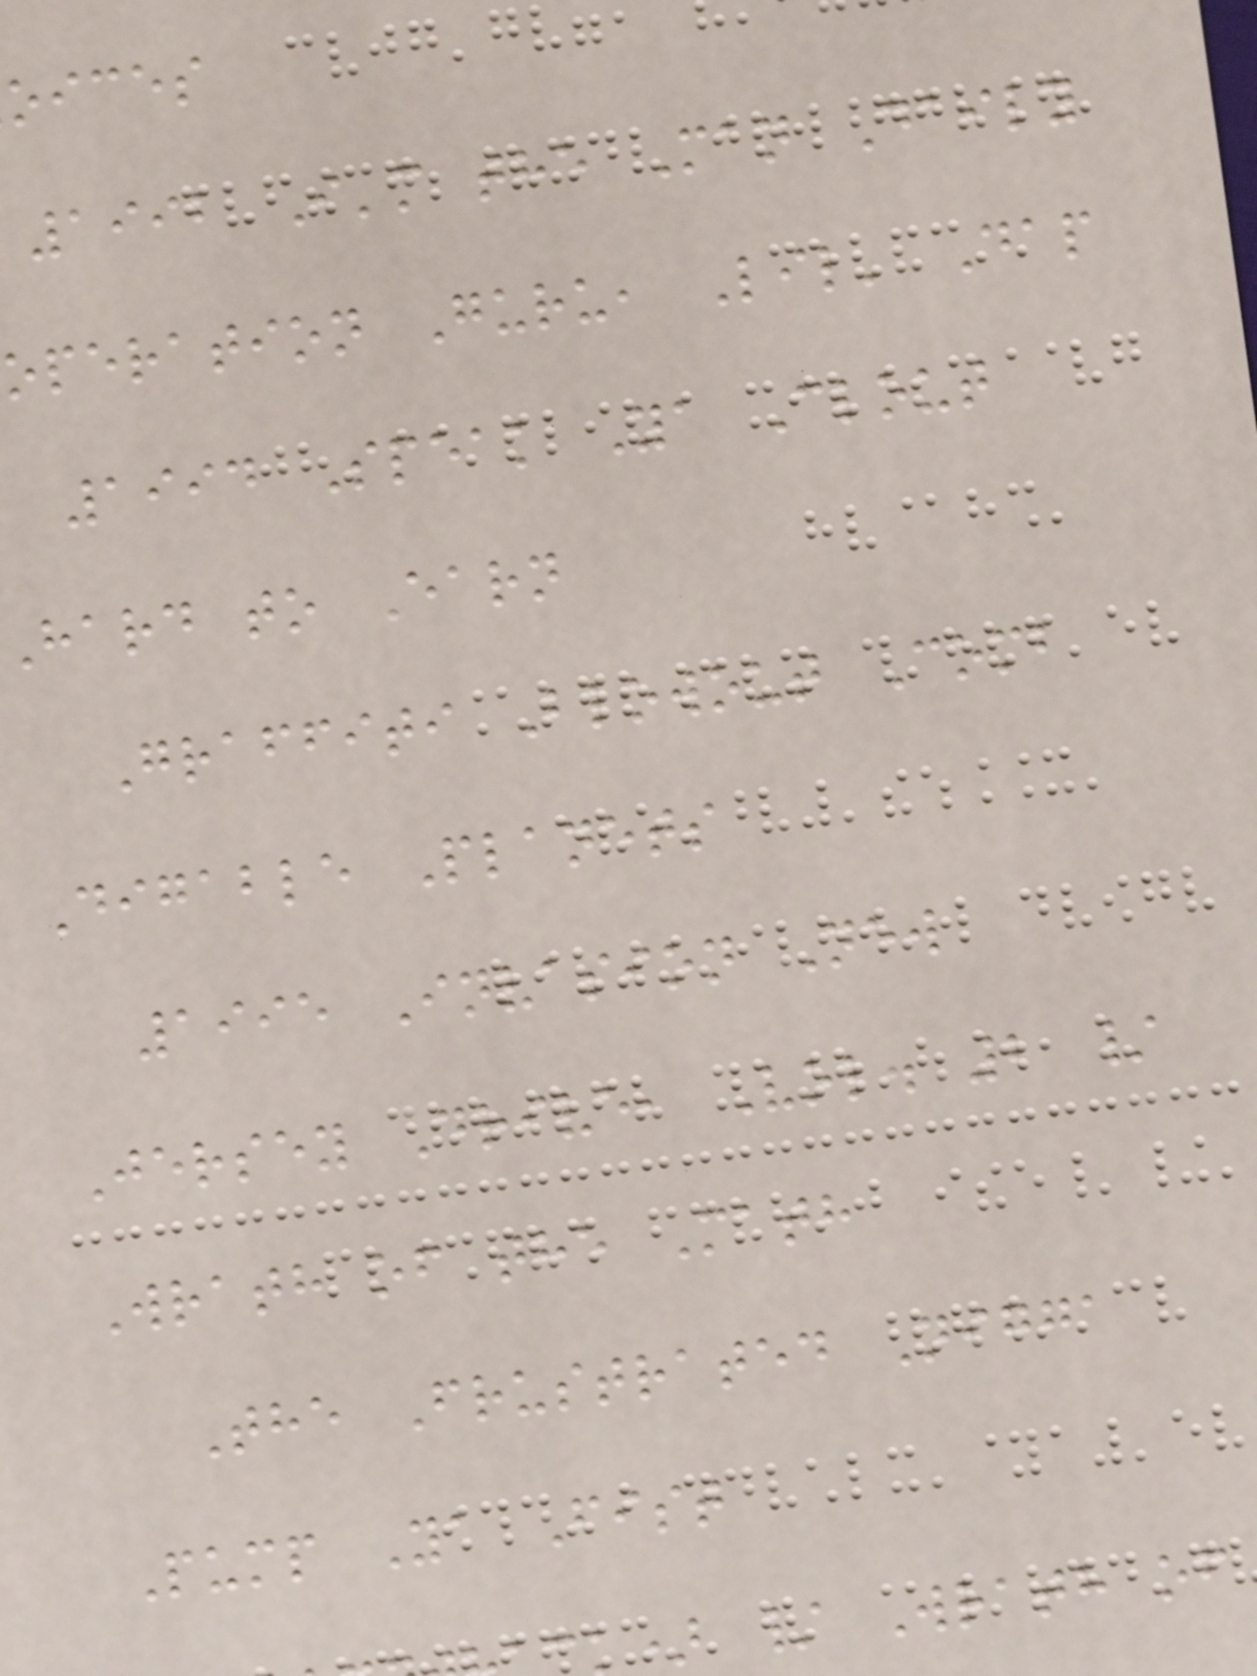oices
1992 I'm the Man Daily
operation Guru, Lil' Dap
1994 Speak Ya Clout
hard to Earn
Graffiti Blowout Comb
Digable Planets
1995 Invasion New
Jersey Drive, Vol. 2 /
Wrath of the Math
The Frustrated Nigga
Pump Ya Fist
) / Wrath of
